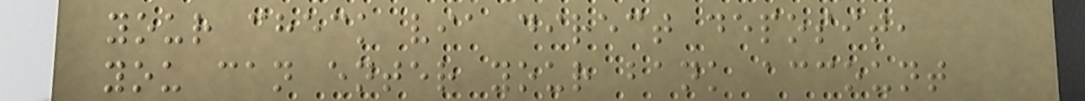your check via direct deposit,
you can enter your bank account
